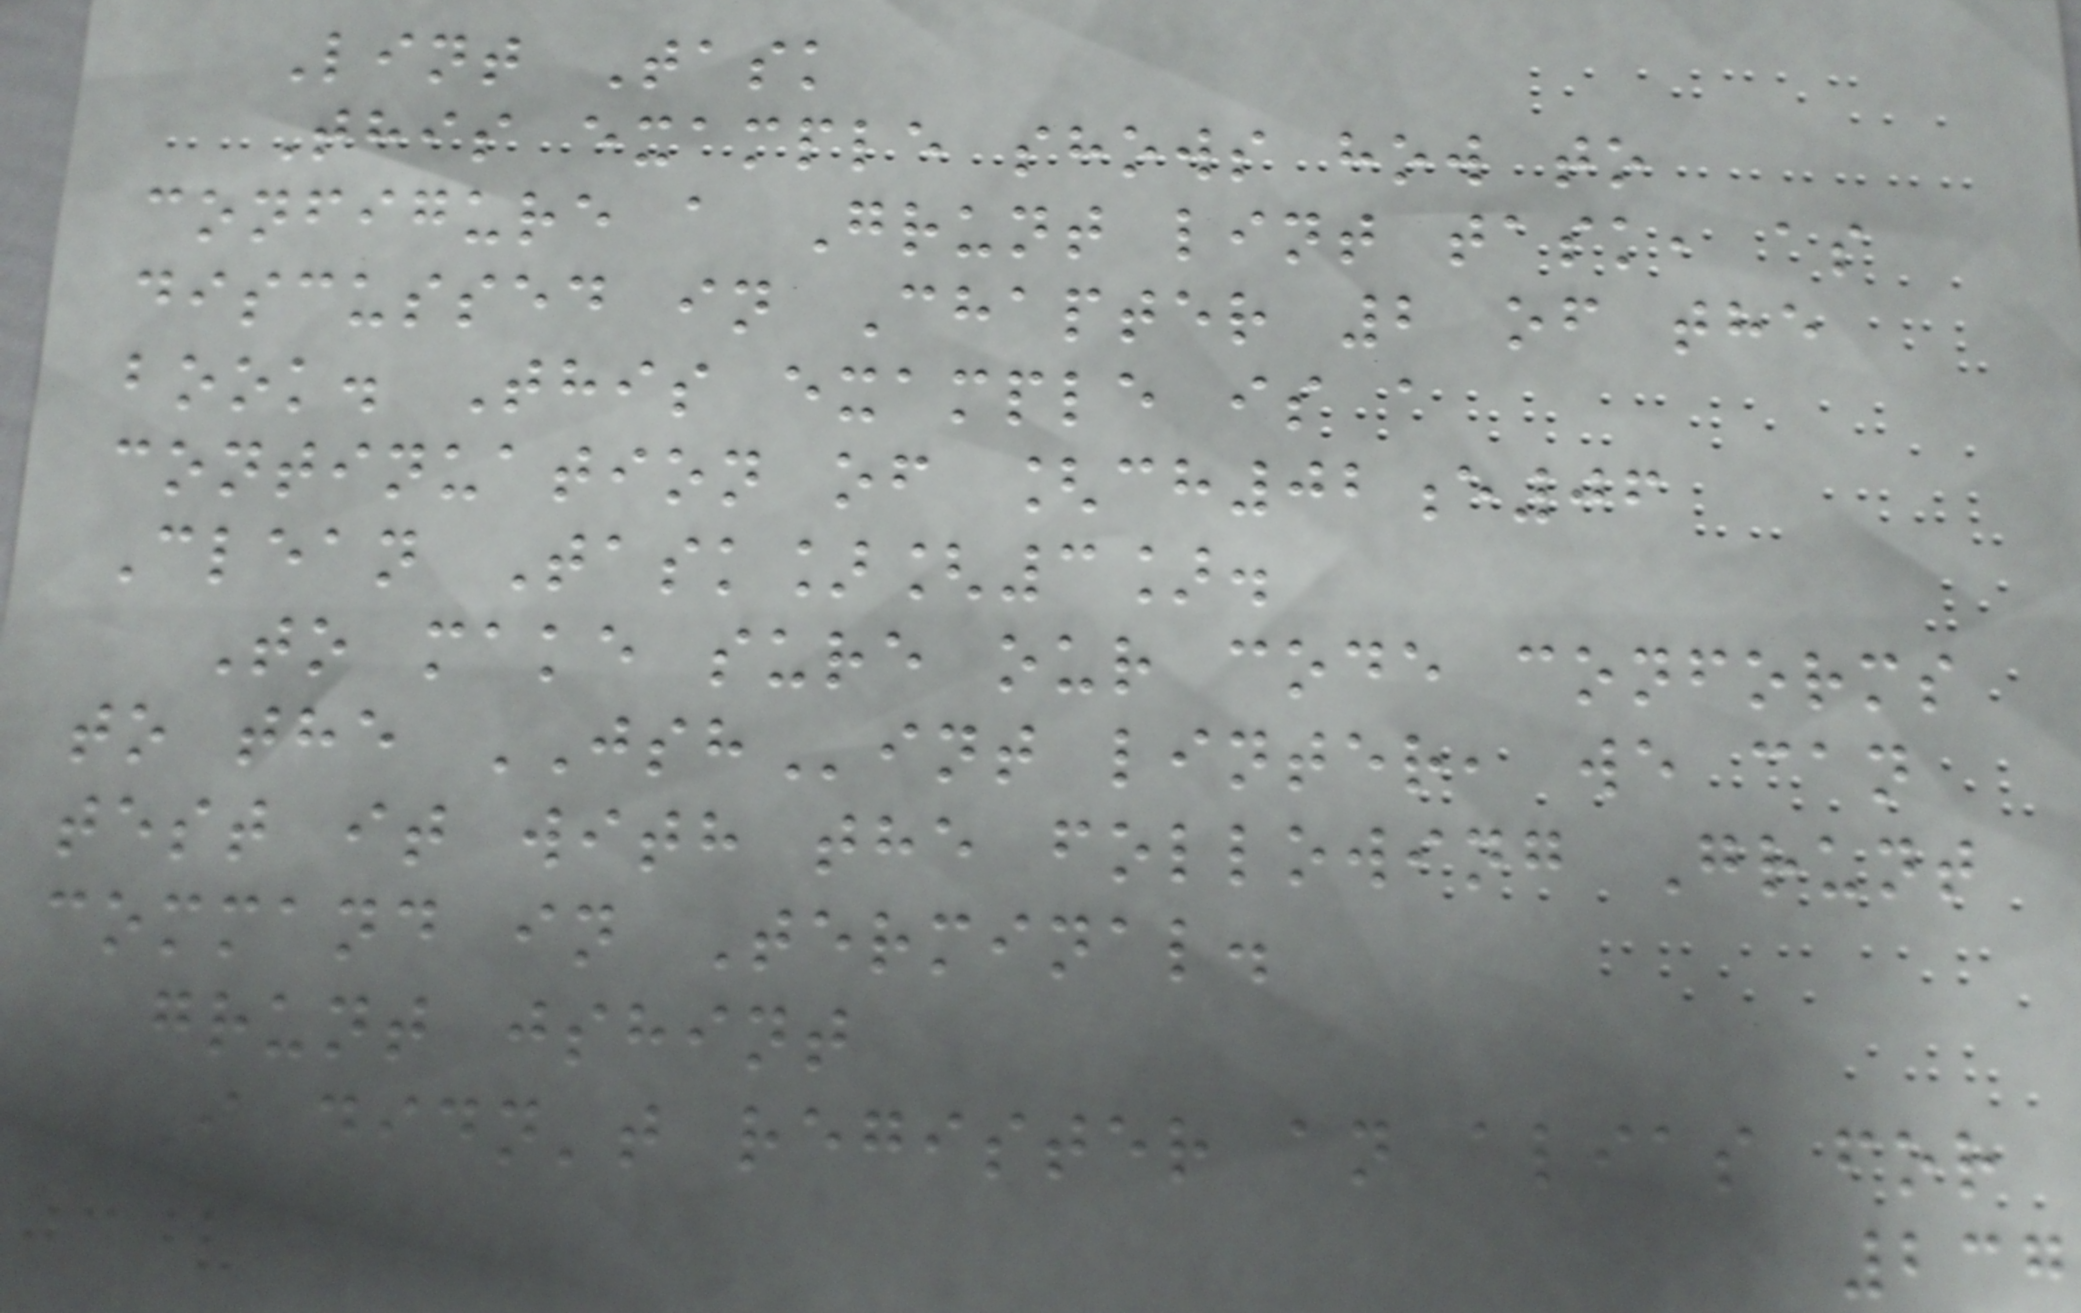Lint Task
This example shows how to
configure a Grunt lint task, as
discussed in Chapter 2 of the
book. This example is a
continuation of [ch02e06
Clean Task][3].
To make sure our code conforms
to the JSHint linter, we can
test it with the following Grunt
command in Terminal.
grunt jshint
I didn't register an alias for
237
